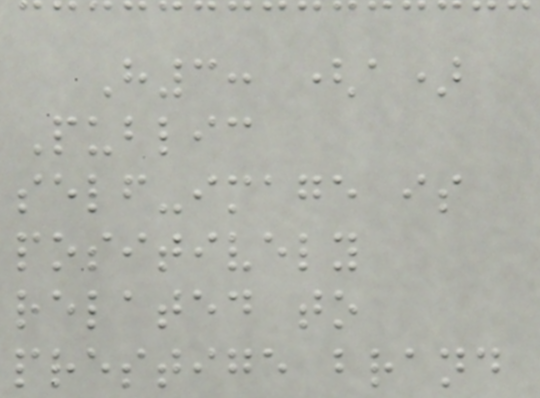H3: (a)
Public
self-image is
positively
related to
prestige brand
